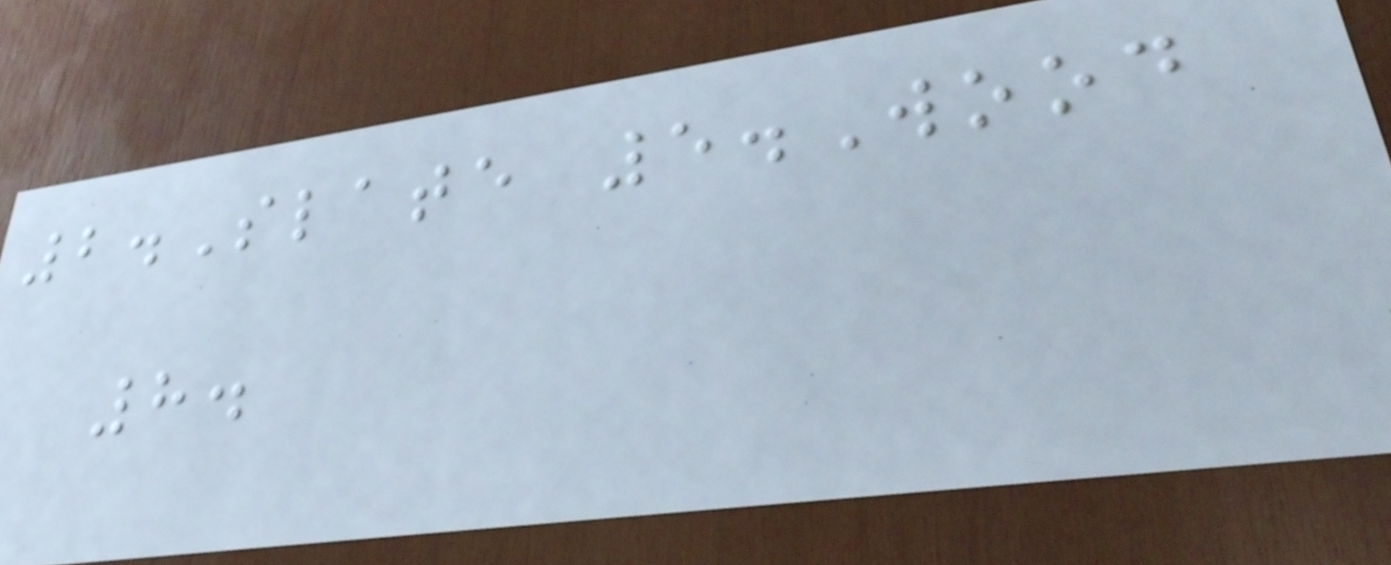2.Slate 5.Wood
8.
